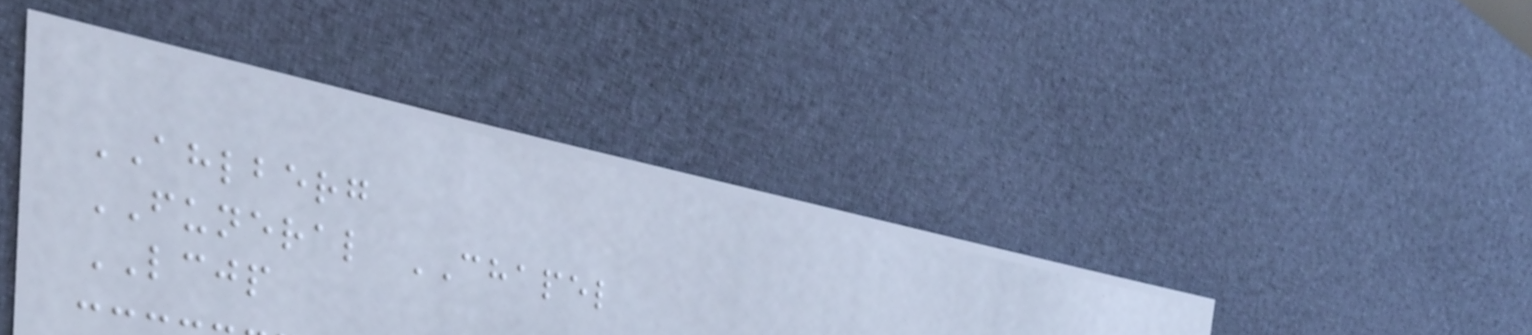AHLBERG
FUNERAL CHAPEL
LCJP
